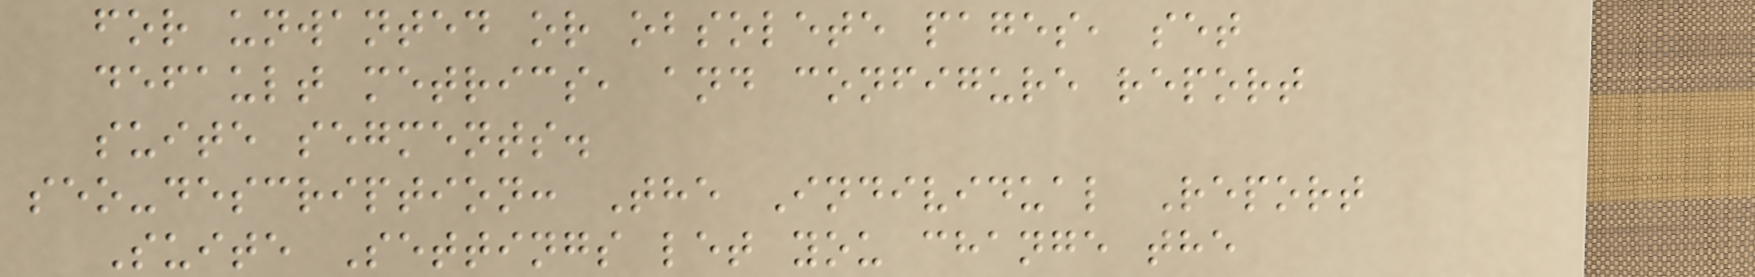for unwanted or obsolete pages, set
default metrics, and configure report
suite segments.
seo-description: The Individual Report
Suite Settings let you change the
